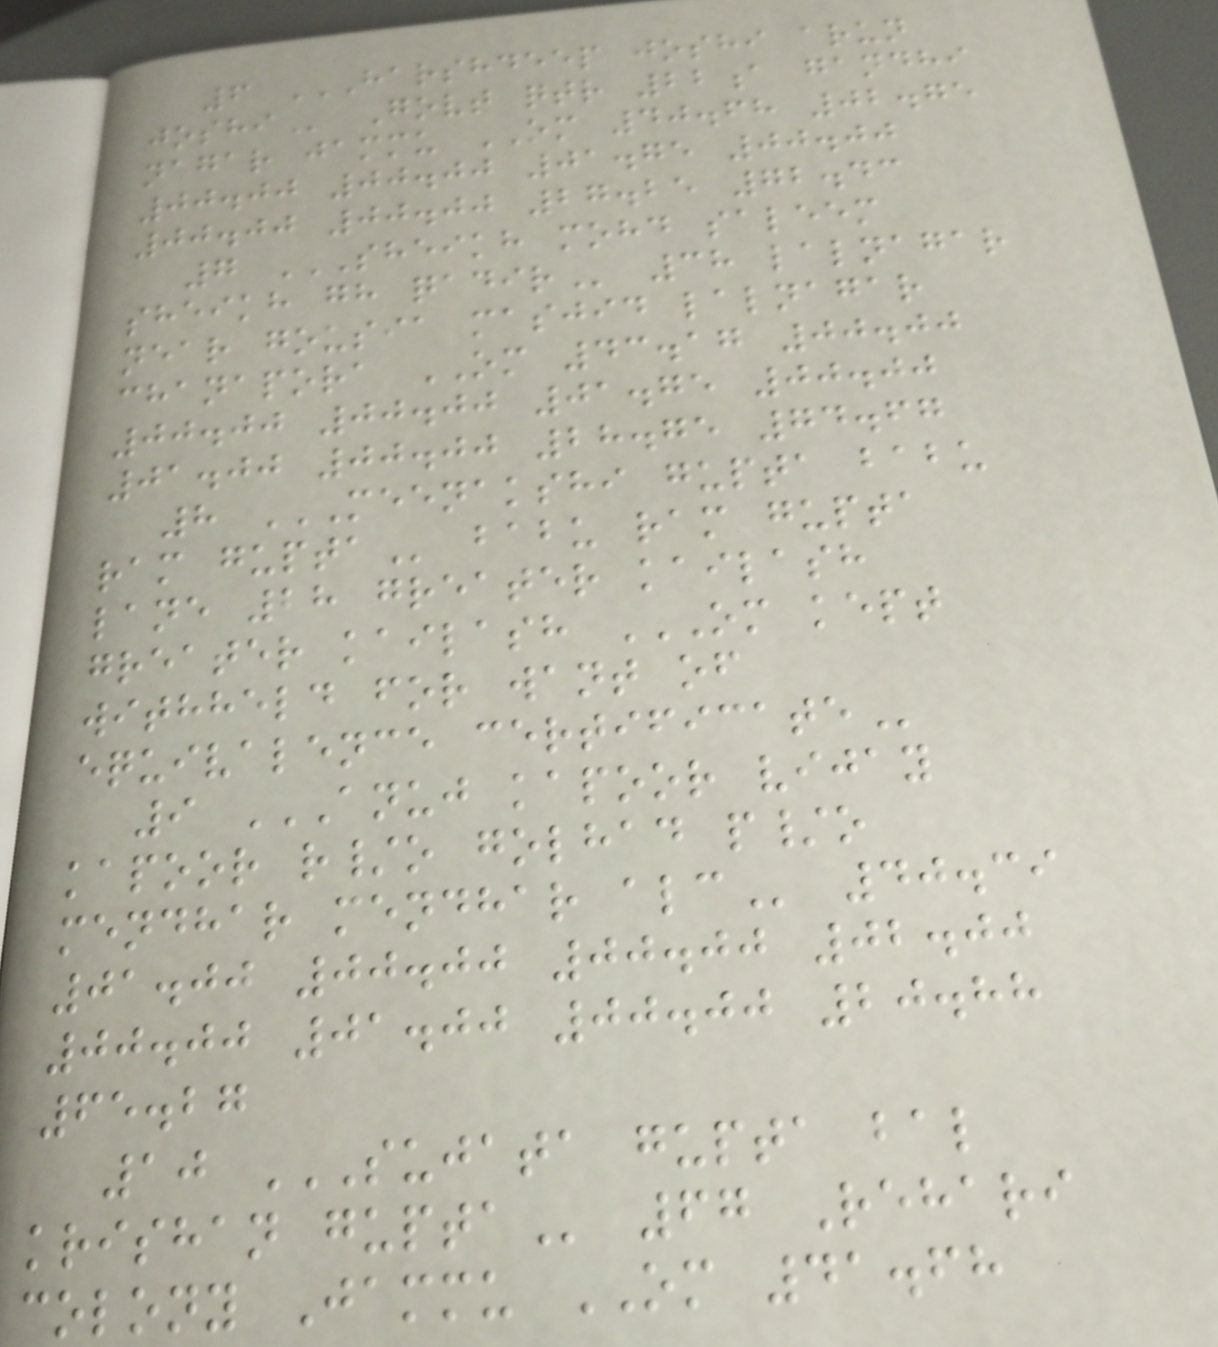6 HARSHDEEP JOSHI ARUN
JOSHI Govt qtr 22a gandhi
nagar jammu OM 40.68 02.75
00.00 00.00 01.75 00.00
00.00 00.00 27.25 72.43
7 SHEIKH MOHD SALEEM
SHEIKH GH QADIR 38 lalnagar
near gousia masjid lalnagar
chanapora OM 43.17 00.00
00.00 00.00 01.75 00.00
01.00 00.00 28.75 74.67
8 MEENAKSHI GUPTA BABU
RAM GUPTA babu ram gupta
lane 28 greater kailash
greater kailash OM KEPT
WITHHELD FOR WANT OF
EQUIVALENCE CERTIFICATE
9 ANUJ KAPOOR VIJAY
KAPOOR R/O GOLHAD P/O
MENDHAR MENDHAR ALC 40.39
01.00 00.00 00.00 02.00
00.00 01.00 00.00 20.88
65.27
10 SUJATA GUPTA BAL
KRISHAN GUPTA 67 Rehari
colony Jammu OM 41.68
